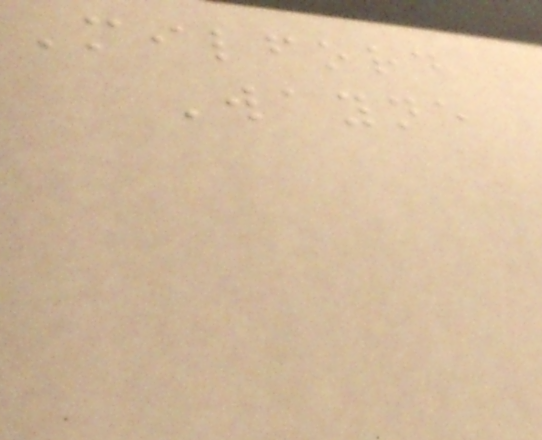Milford
Wayne
